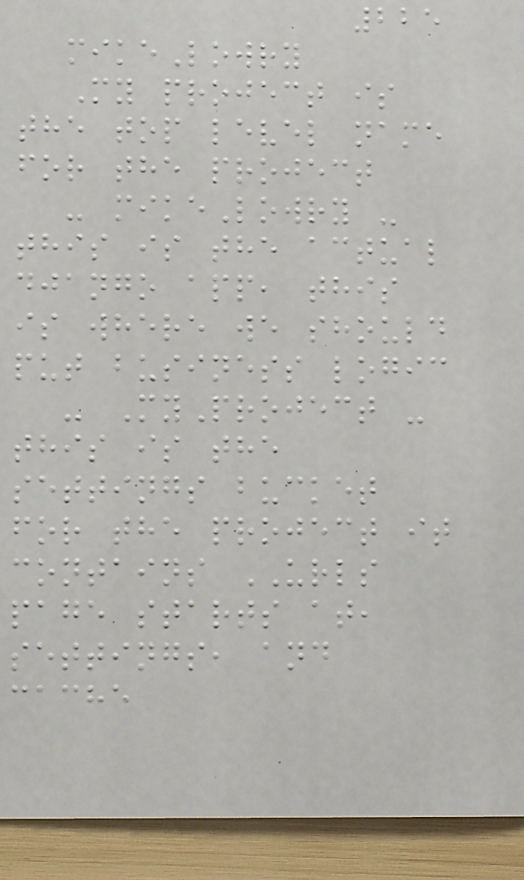225
mikeLowry
My project is
the top level name
for the project
- mikeLowry -
this is the actual
django app, this
is where we should
put business logic
- MyProject -
this is the
settings bucket
for the project it
contains URLS
page starts at,
settings, and
cache
